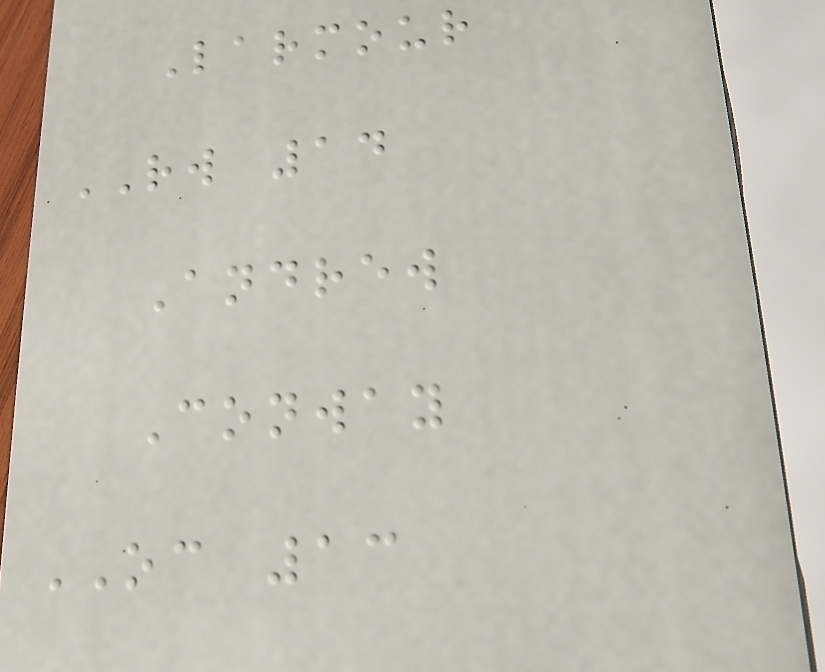Larmour
RW 14
Andrew
Conway
OC 13
